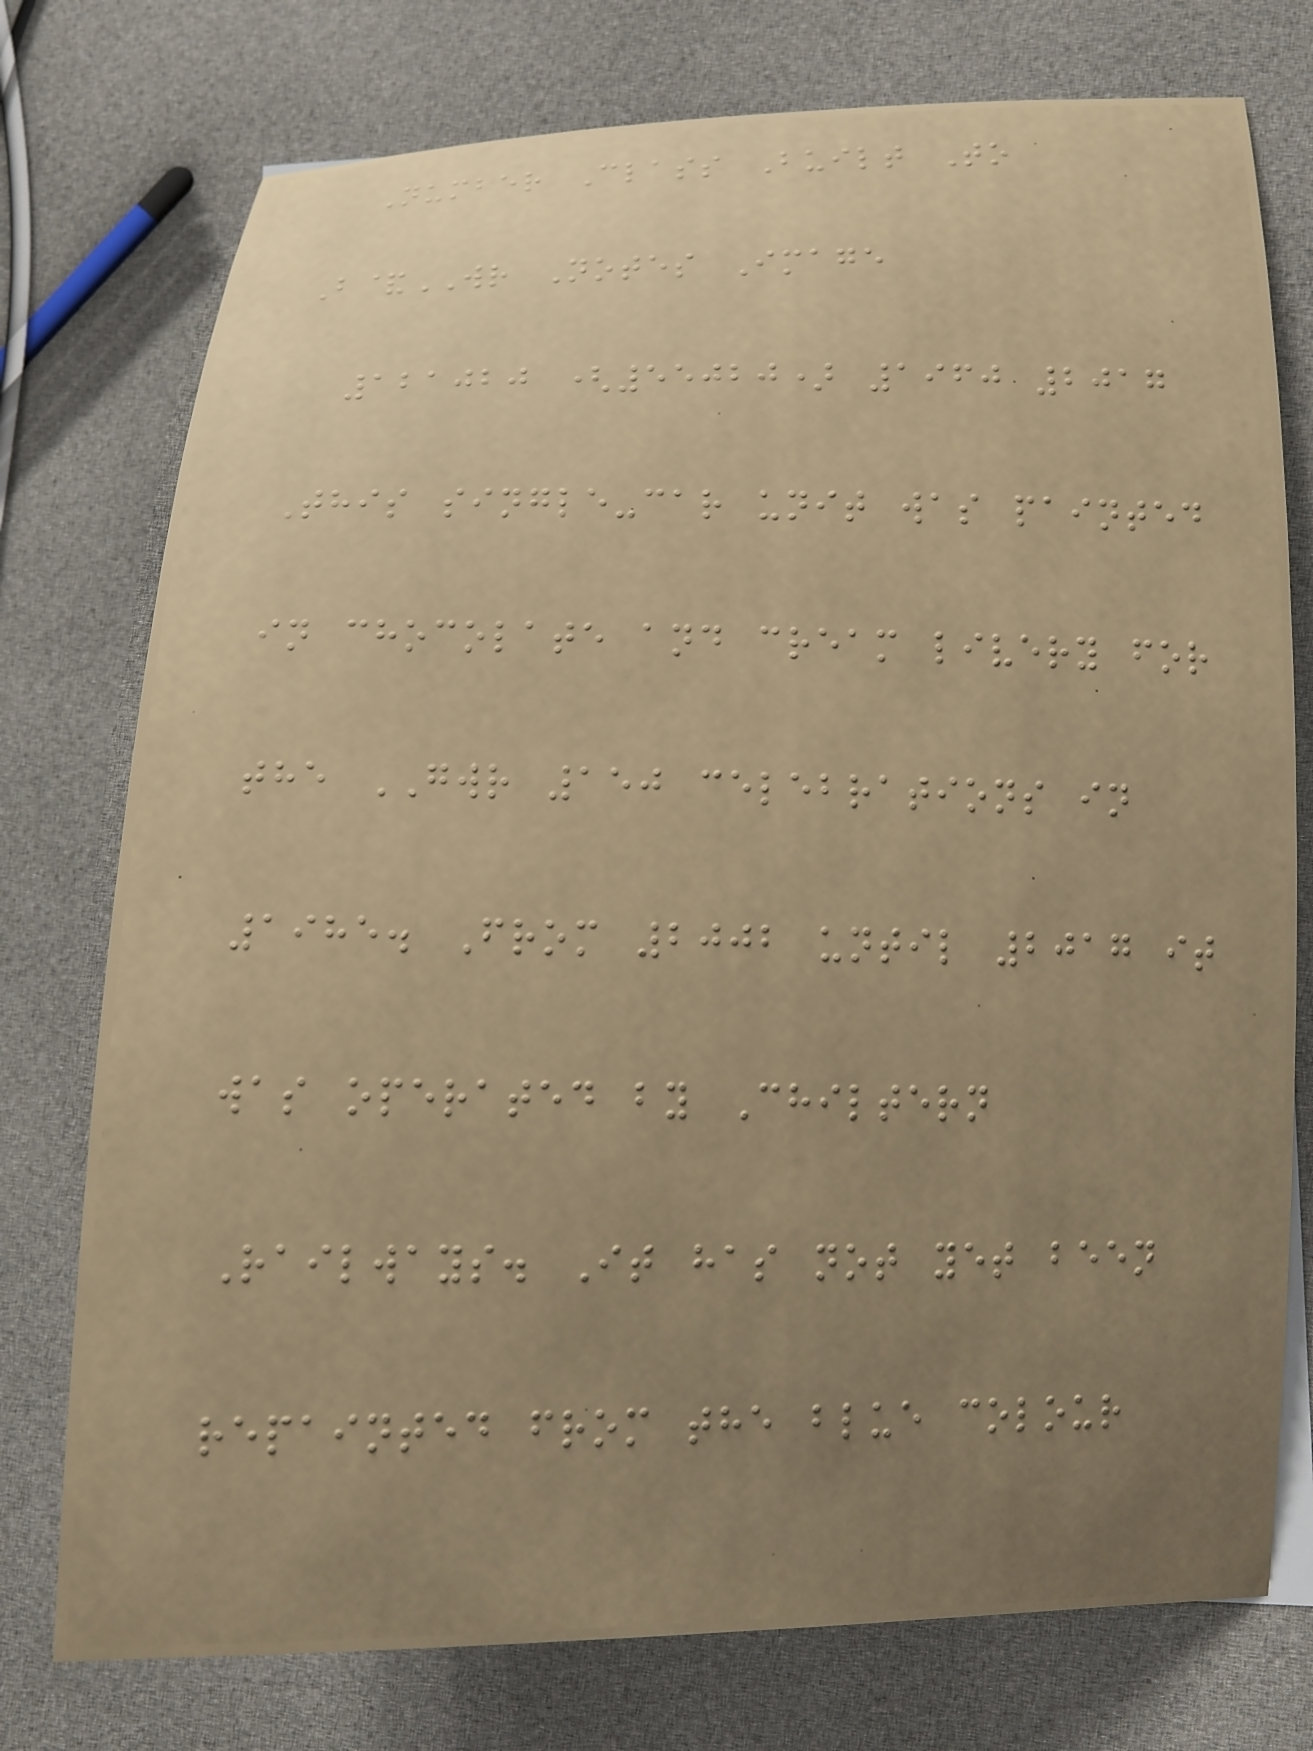Number Class Built To
B&WR Notes Image
121020 (55020) 1960 2017
This single-car unit was painted
in chocolate and cream livery for
the GWR 150 celebrations in
1985. From 2002 until 2017 it
was operated by Chiltern
Railways. It has not yet been
repainted from the blue colour
